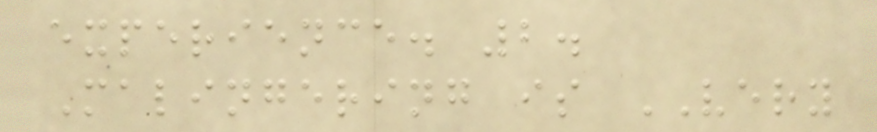experience. 2.
Malingering is VERY
